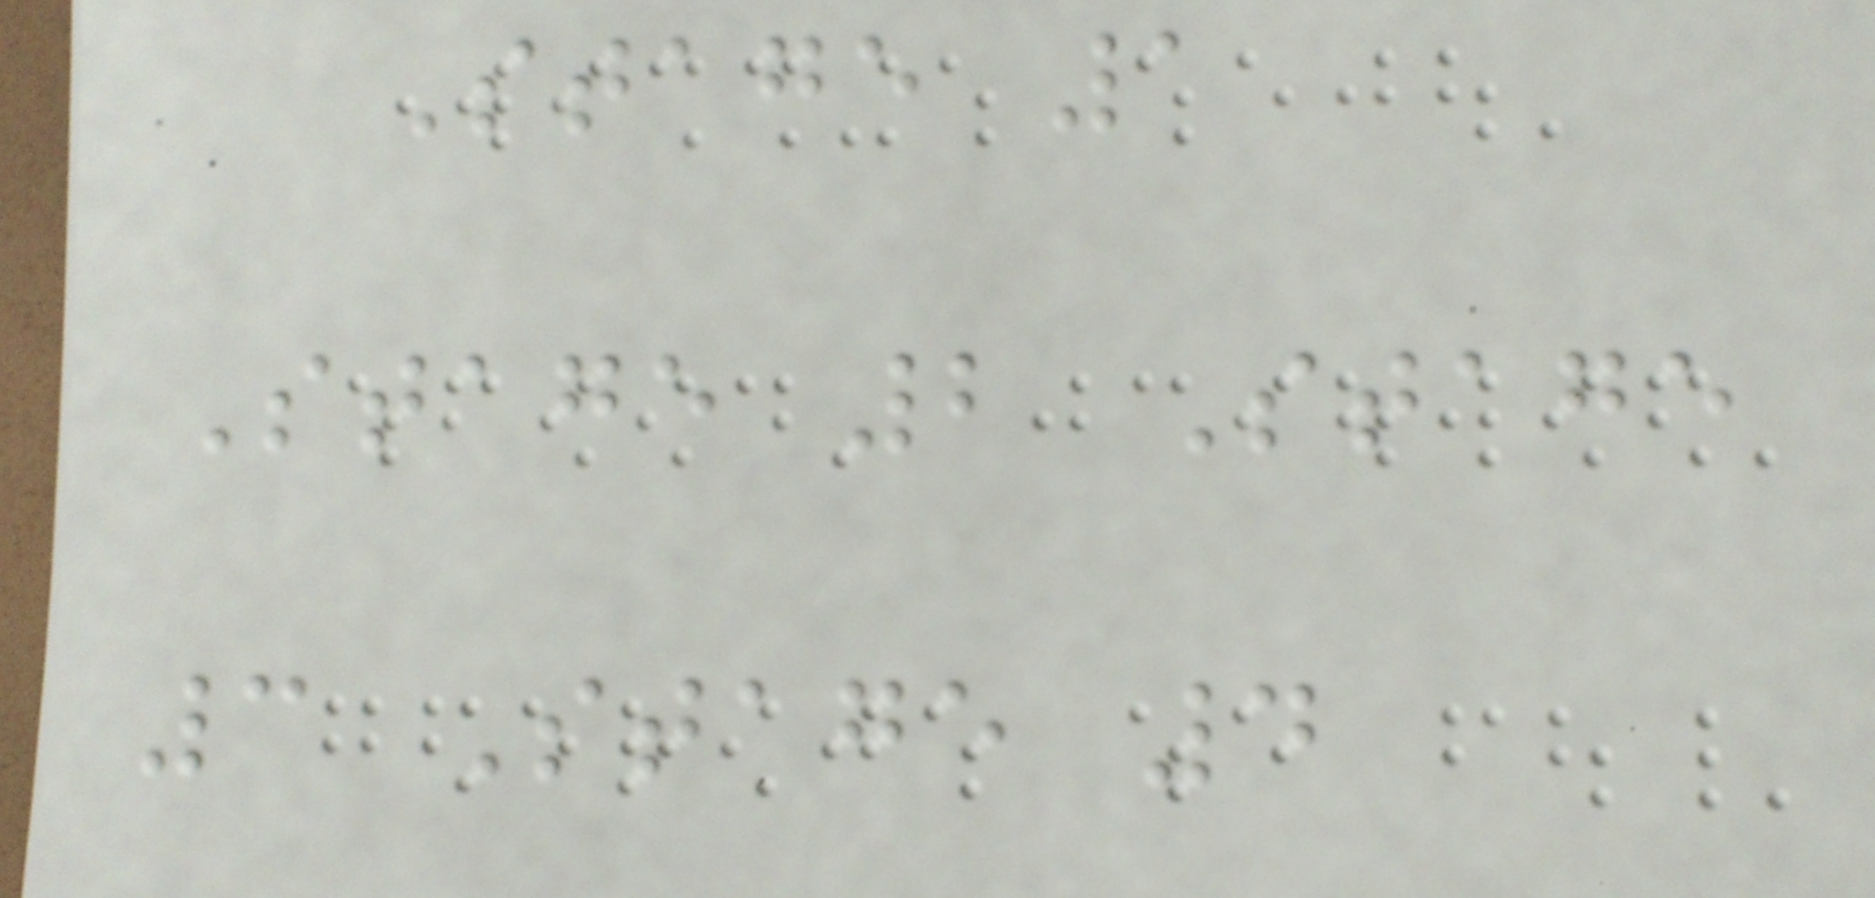Stage 1
Stage 2 Stage
3 Stage 4
